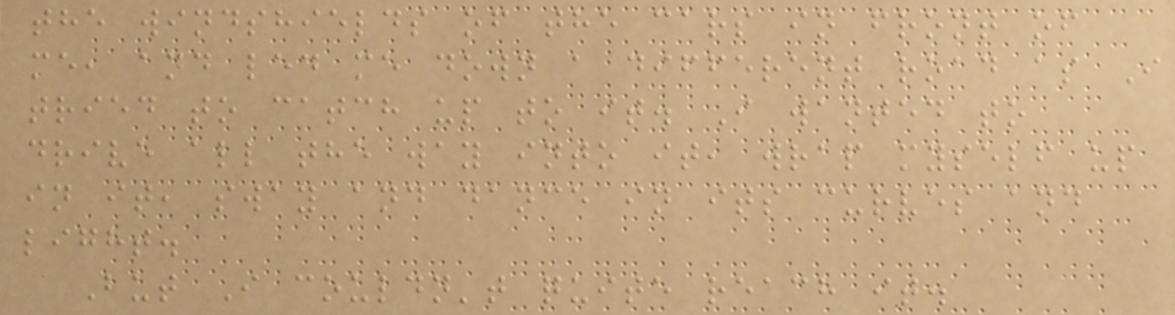the windshields of the cars in front of
me, and led me down a different road as I
tried to catch up to it. I wanted to
drive all the way into it, wrap myself up
in it, sway and dance in its curves and
light.
But I couldn't quite reach it.
